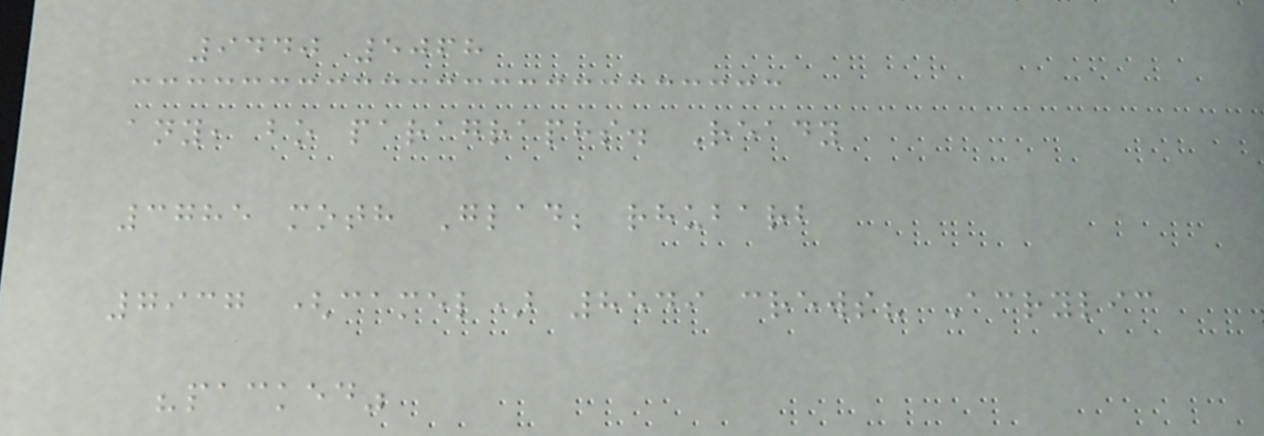9440 5068
any, bo paragraphs. Ready
3785 moth Glad; rhubarb
7937 (camel) 8549 crews? Acrylic
"packed"
